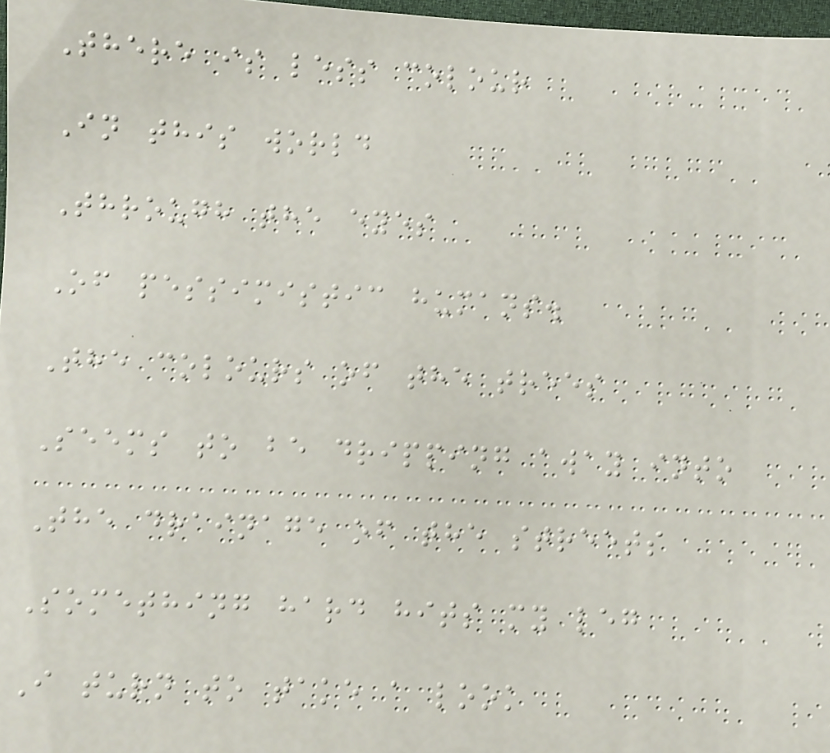There is less colour
In this world
Through the eyes
Of pessimistic humans.
The colours of the trees
Seems to be dripping away into
The drainage of the streets
Something hard hits my leg
I turn to take a look
